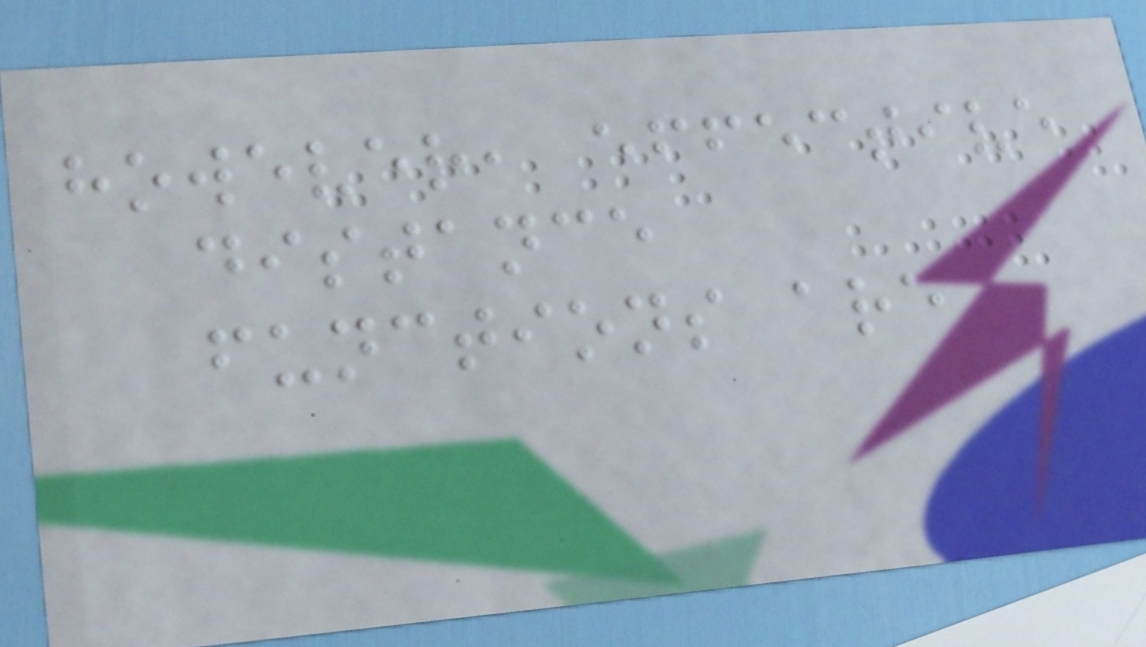however, effective
distance
functions are
